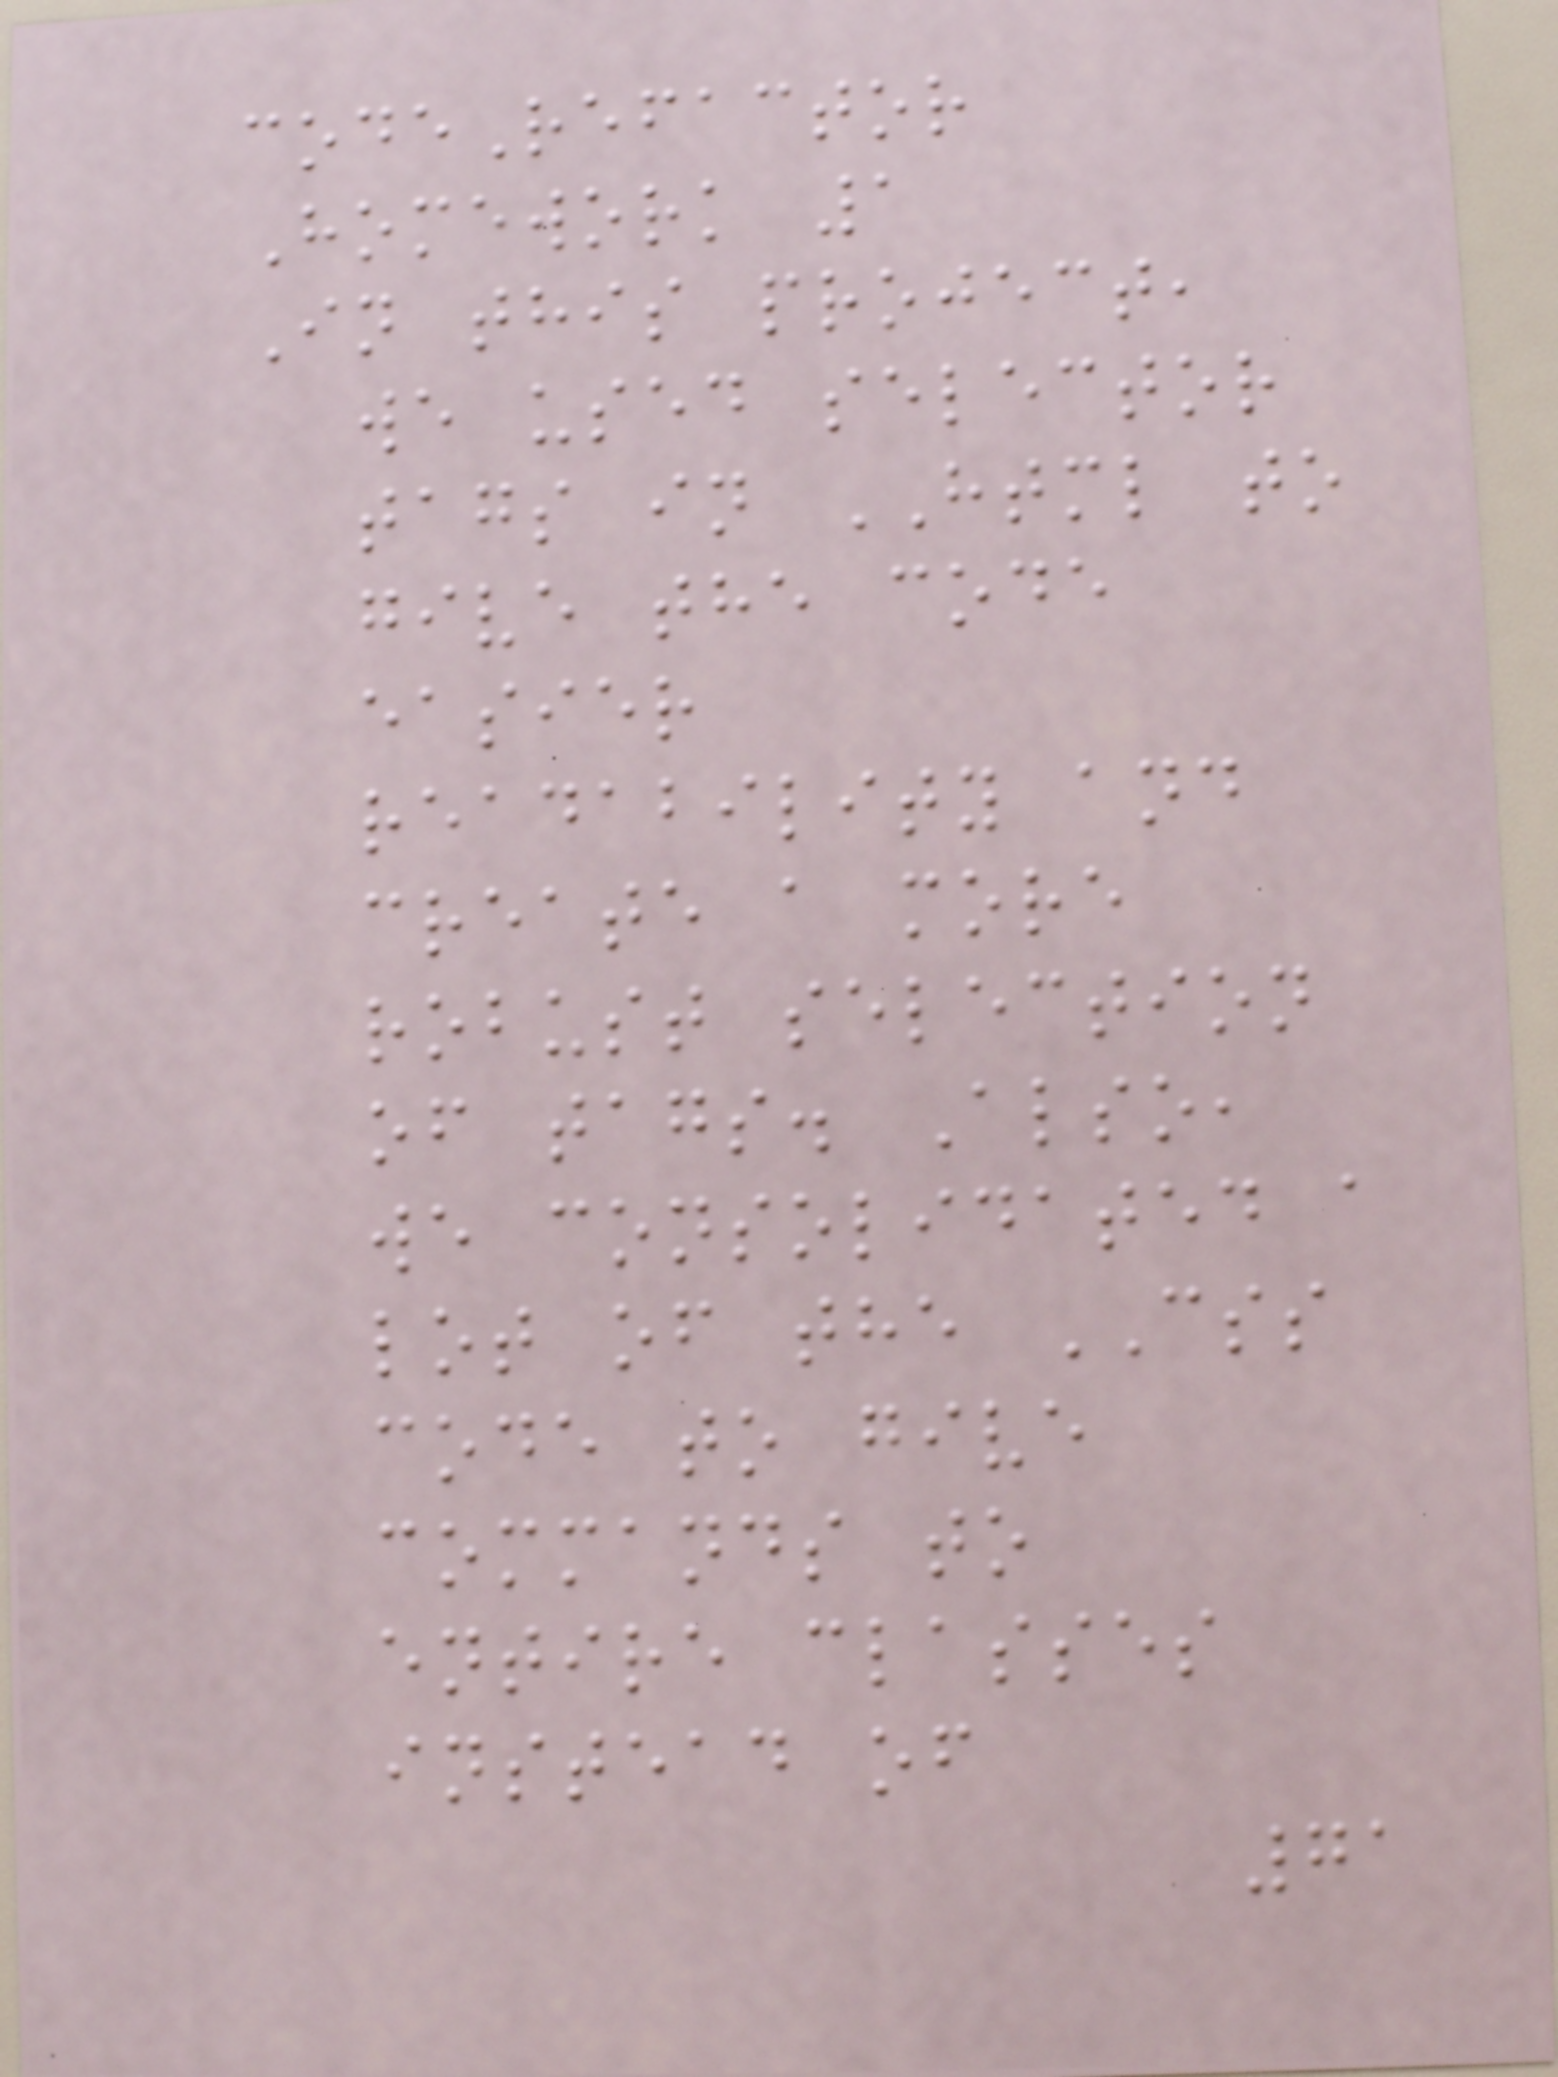codeRefactor
Homework 1
In this project,
we used selector
tags in HTML to
give the code
easier
readability and
create a more
robust selection
of tags. Also,
we consolidated a
lot of the CSS
code to give
commands to
entire classes
instead of
71
